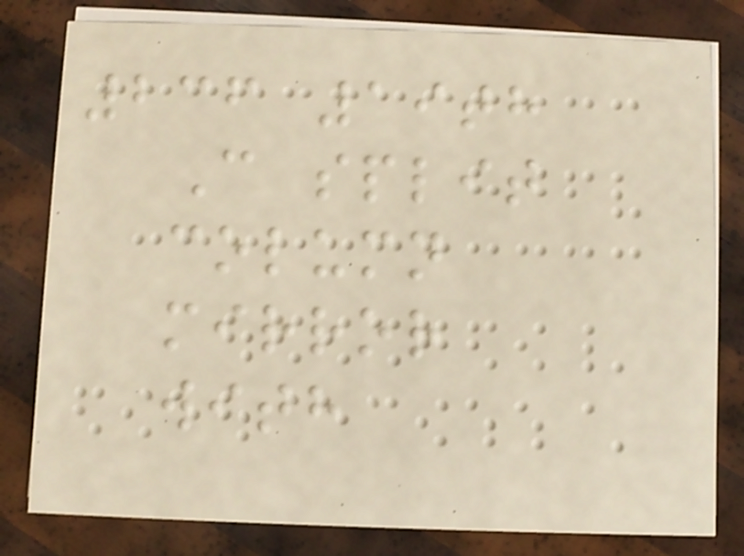236 19th
C split
column
mirror
with
